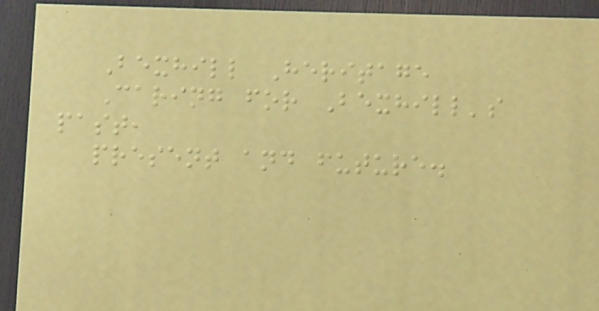Bexhill Heritage
Caring for Bexhill's
past,
present and future.
